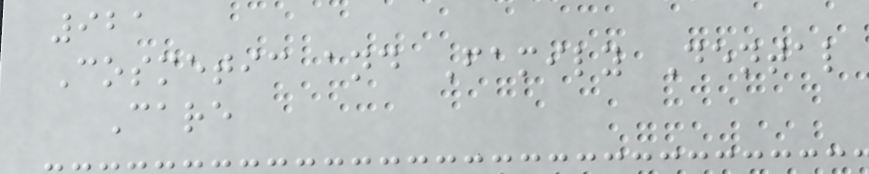921
Cosmetic and Family Dental
Care
